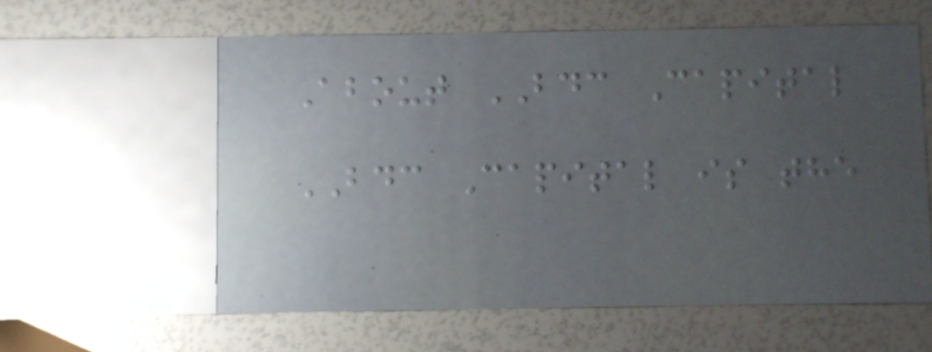About BDC Capital
BDC Capital is the
